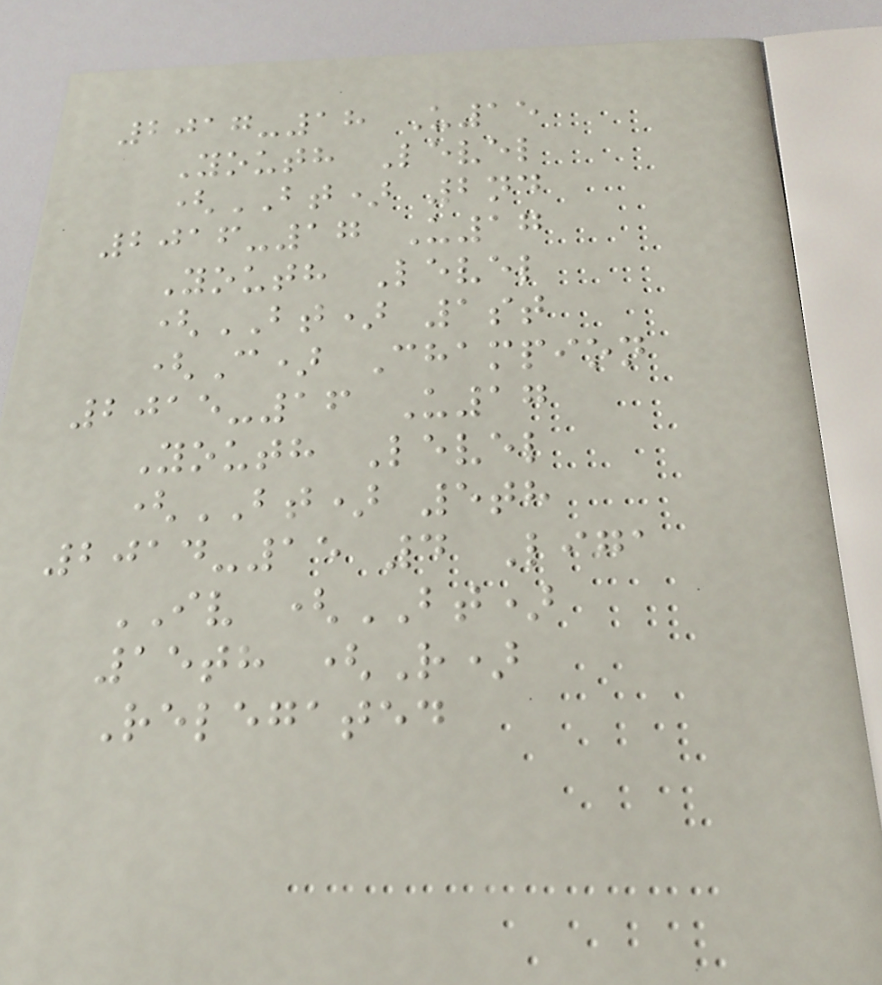2017-18 U15
Youth Level
(BT) 2nd
2016-17 U17
Youth Level
(BT) 1st
(C) Champion
2015-16 U17
Youth Level
(BT) 5th
2014-15 4 Liga
IV (BT)
15th (R)
Relegated
